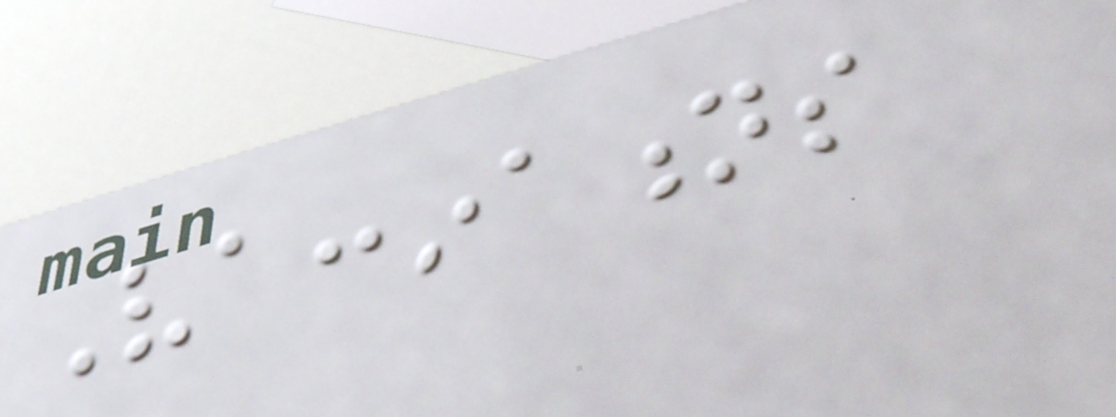Vaccinations
